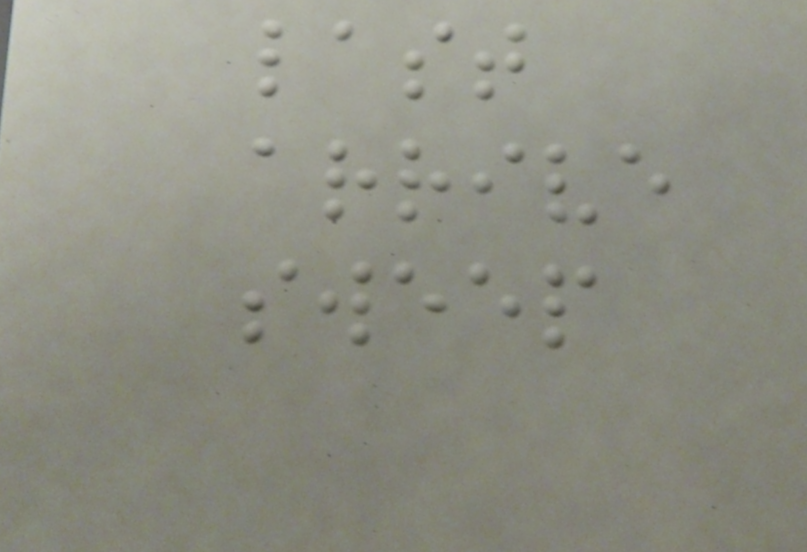last
arrive
sweep
